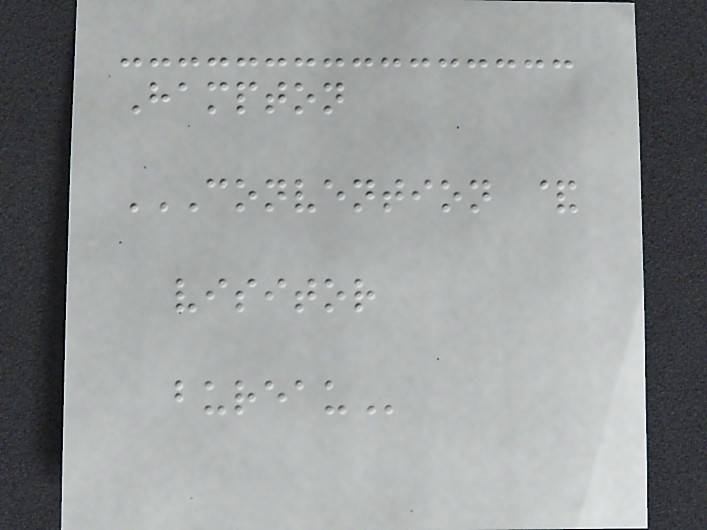Hampton
CONVENTION &
VISITOR
BUREAU
